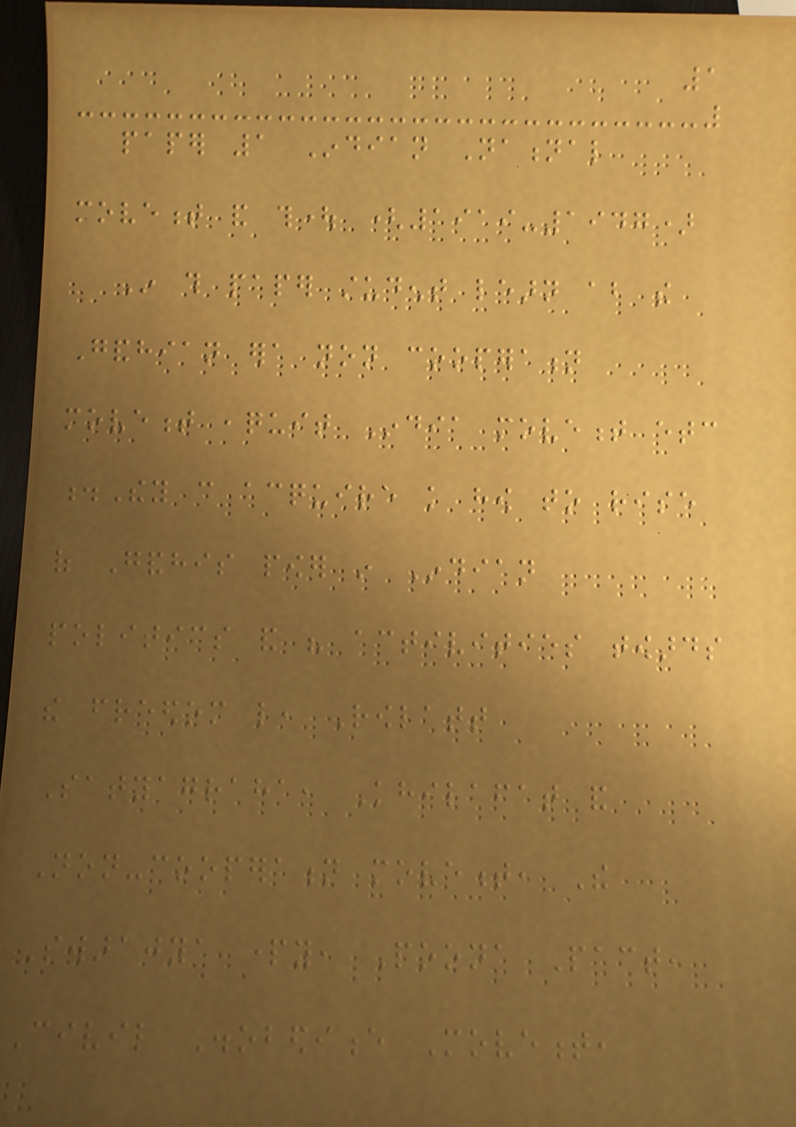1
paper 1 Indian National
movement and thought (1919-1947)
In this paper student learn about the
Gandhian era non cooperation
movement ,quit India movement etc
.They can acquire knowledge how to rise
of Gandhis power in Indian
politics and his activities towards
the freedom like, Rowlatt
Satyagraha, Khilafat and
Non-cooperation movement, The
Swarajya party, Poona Pact,
Civil Disobedience Movement,
